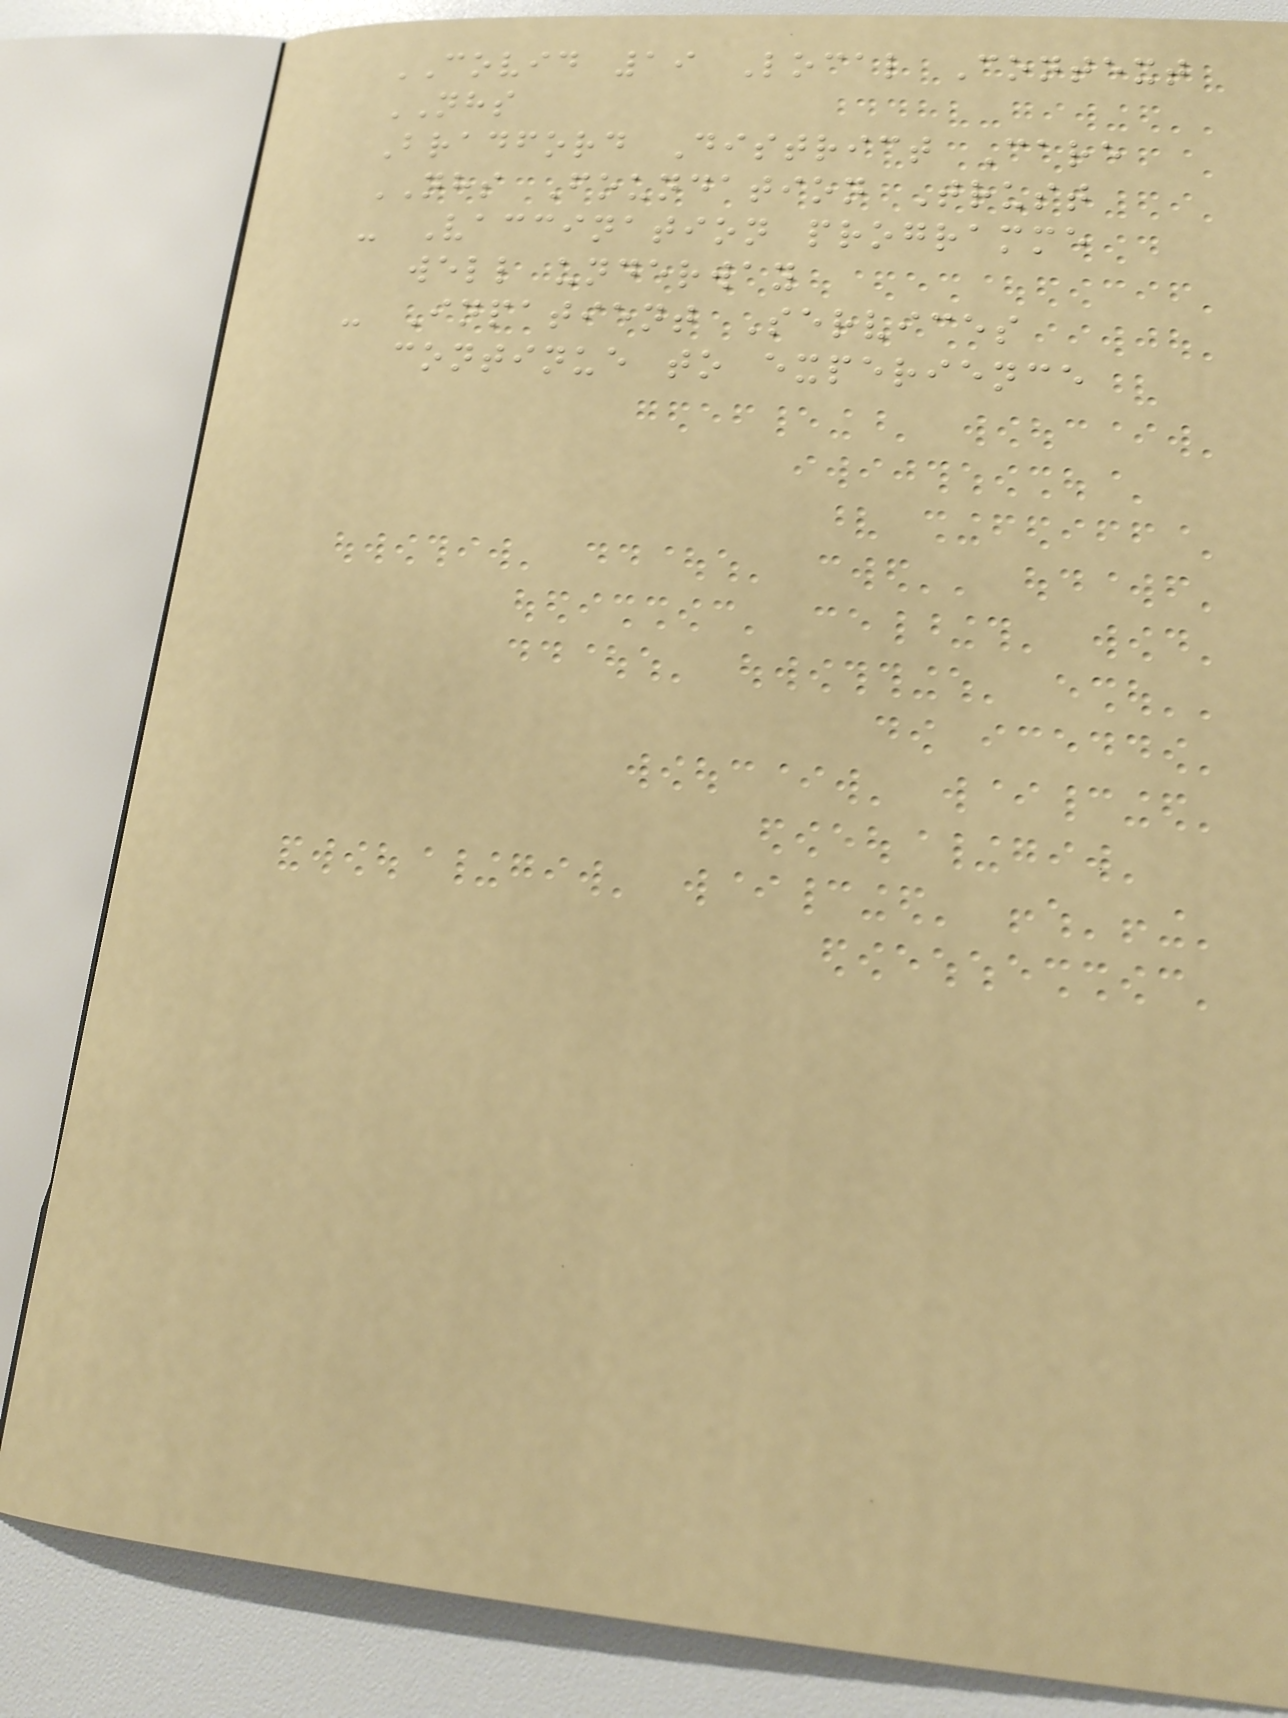COVID 19 Local Context
NHS
Bradford District Care
NHS Foundation Trust
- Vaccination programme
well underway
- Inpatient Services
continue to experience
